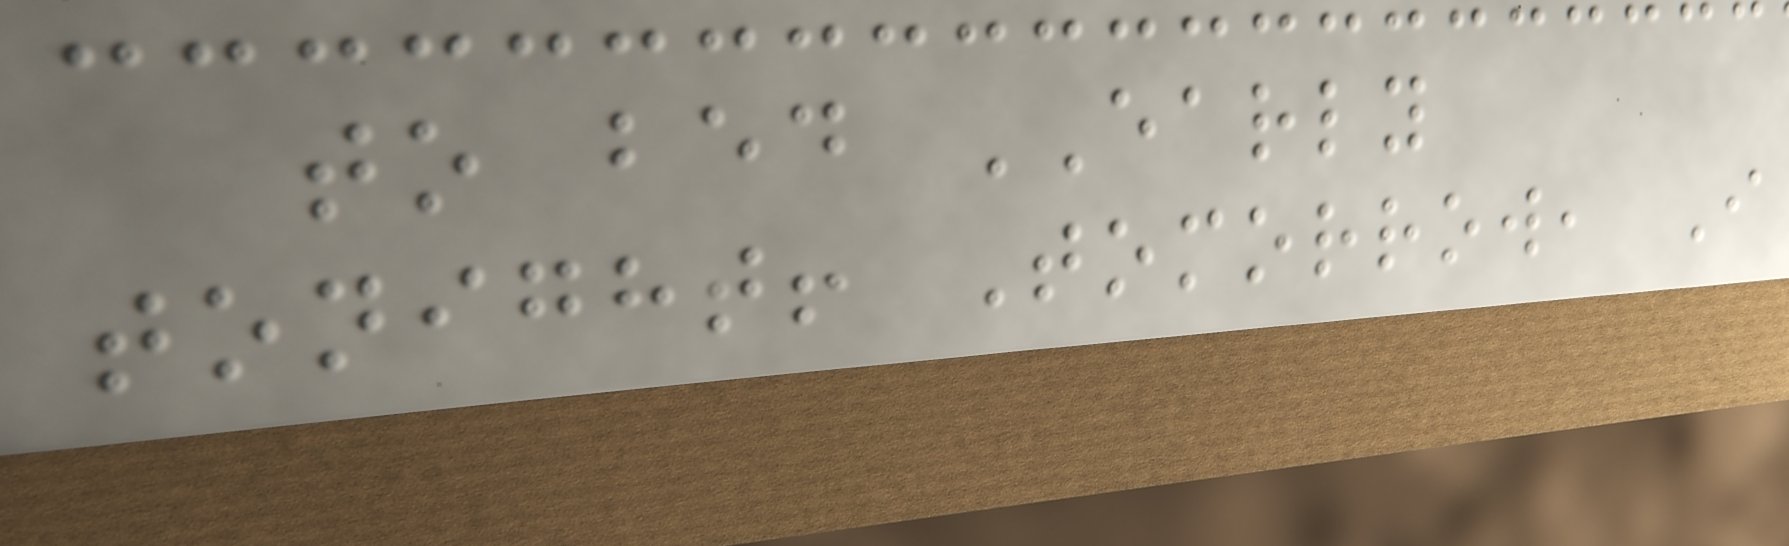to bed EARLY
tonight! Tomorrow, I
